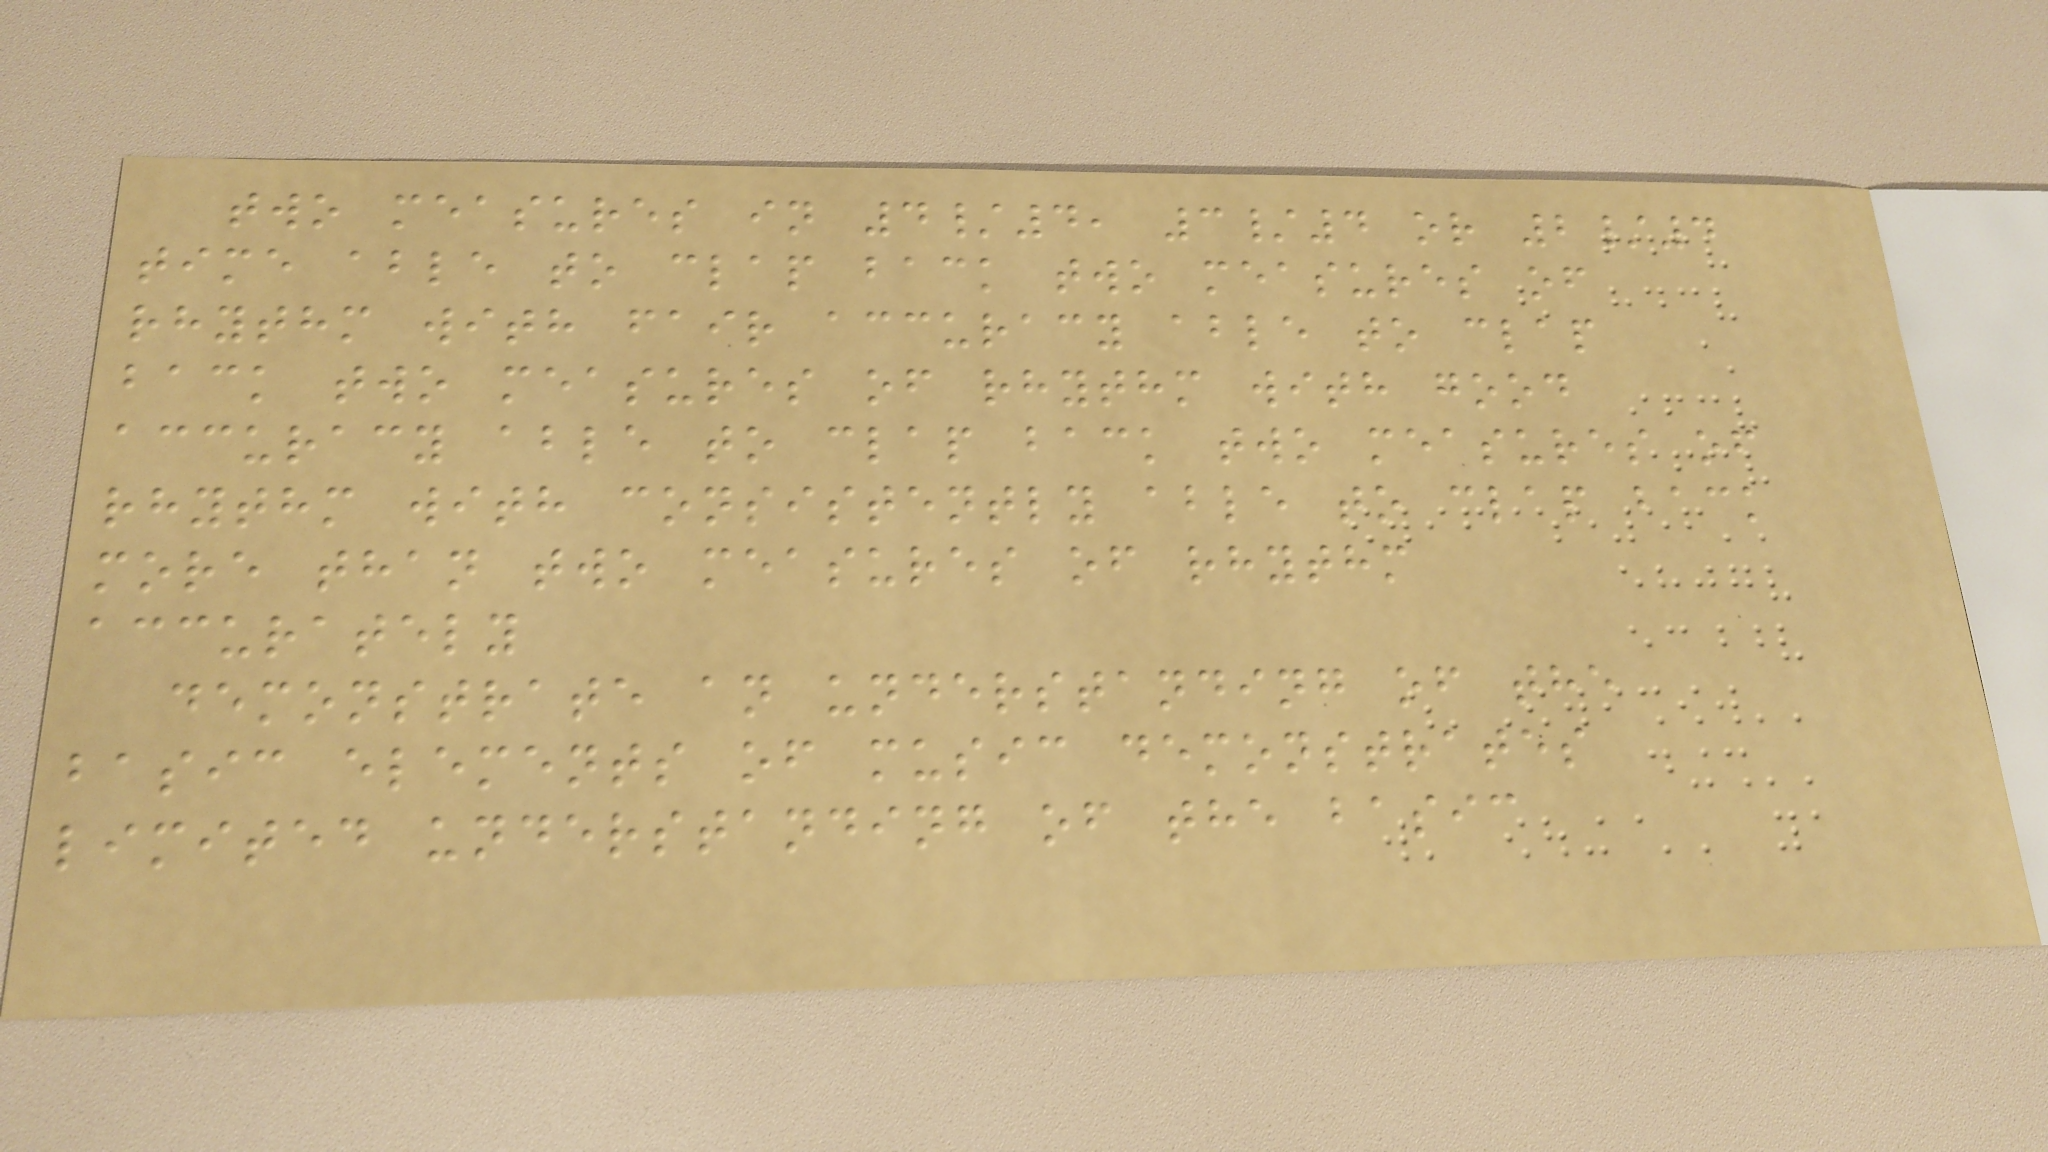two measures in 4/4, 3/4 or 2/4
time able to clap back two measures of
rhythm with fair accuracy able to clap
back two measures of rhythm with good
accuracy able to clap back two measures of
rhythm with consistently able to clap back
more than two measures of rhythm
accurately
demonstrate an understanding of the
basic elements of music demonstrates
limited understanding of the basic
